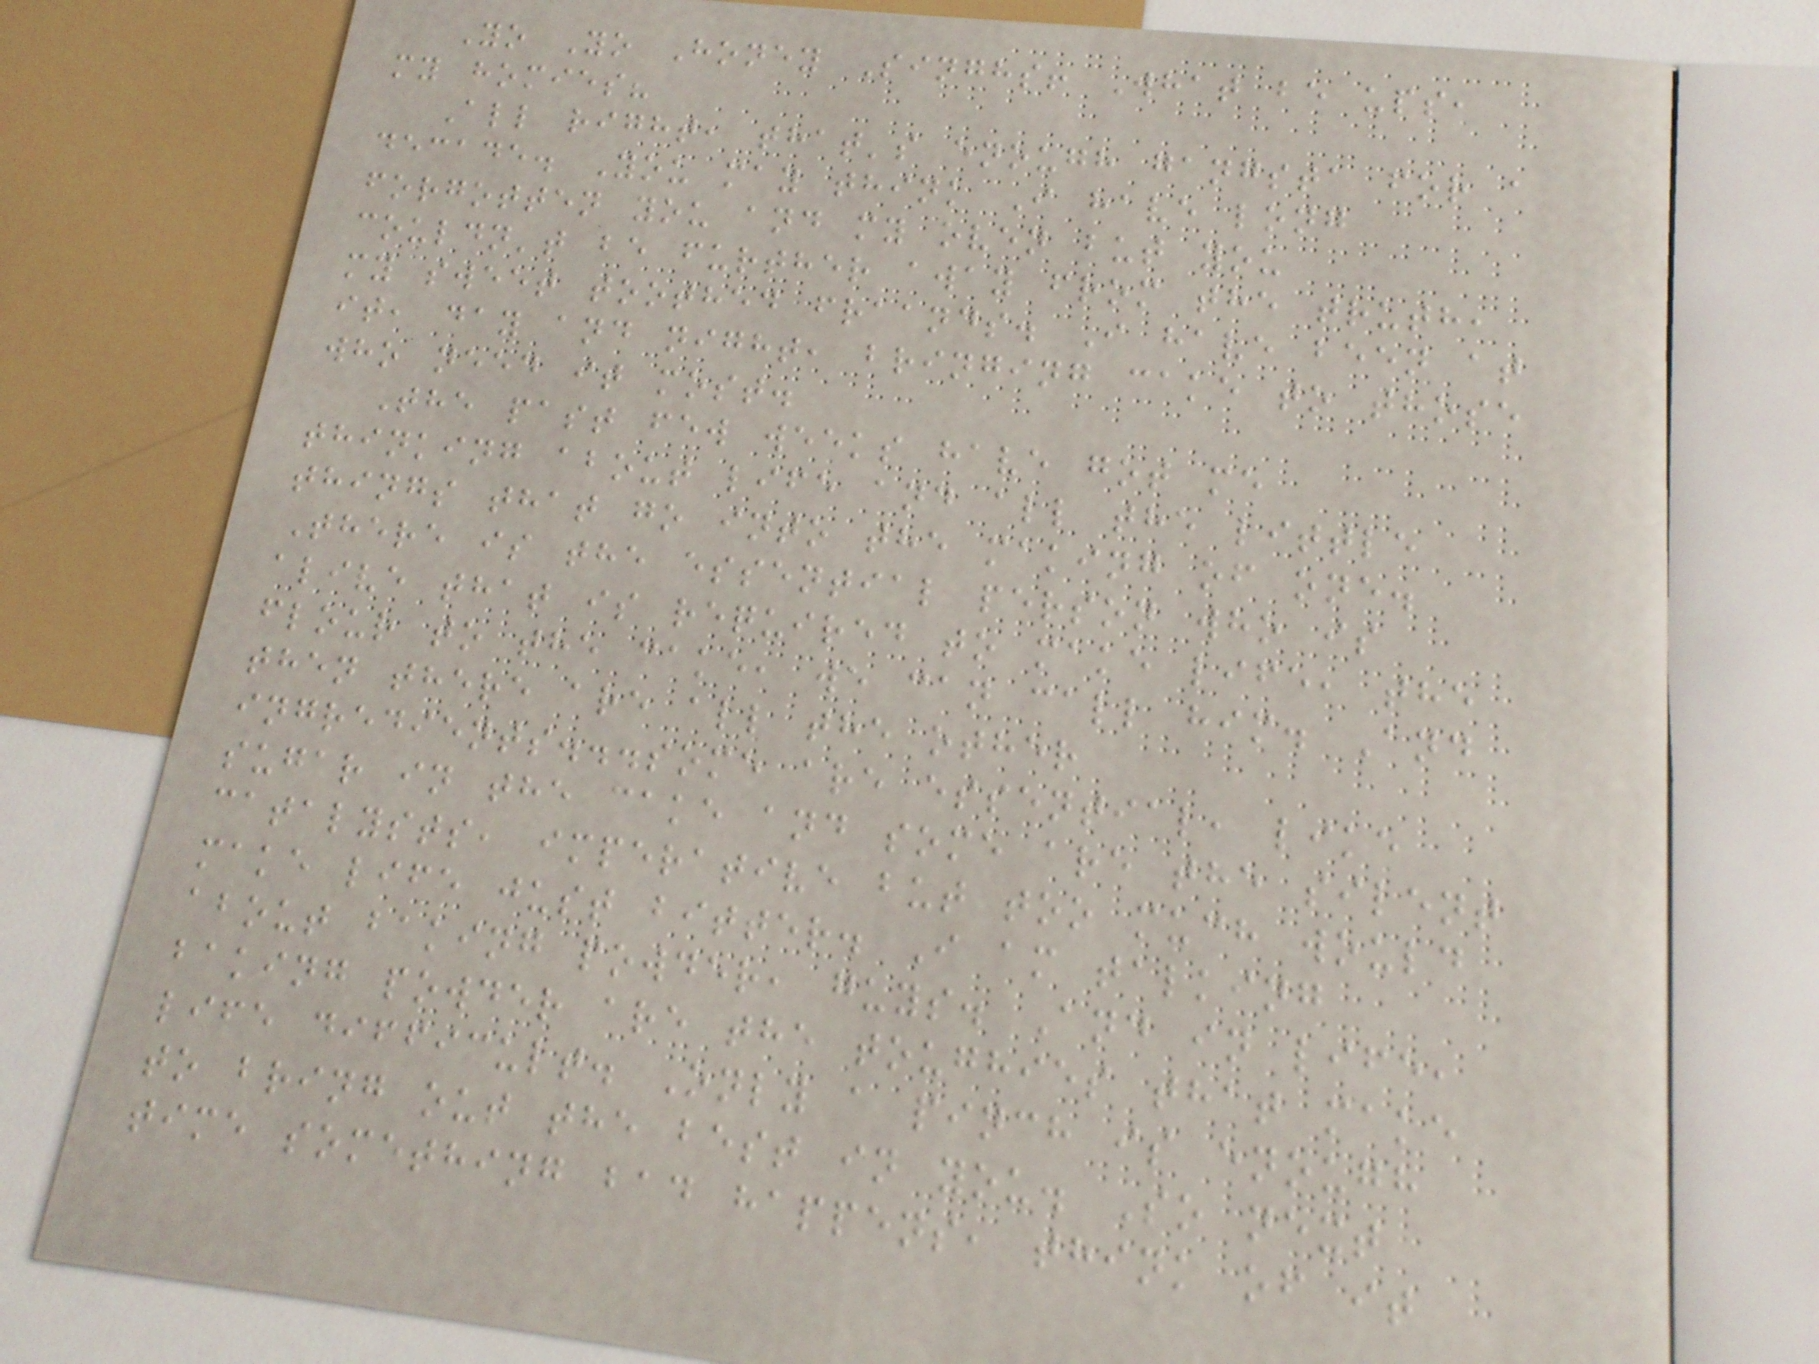Yo Yo Honey Singhs! What be ups,
my homies?
All right, that's enough gangsta for a
decade. You may think I have long
forgotten you and my oven but you
couldn't be further away from the truth,
my sweet toothed fraands. I have been at
it, day and night, bringing cake to those
who need it most.
The past few weeks have got me
thinking about life and all the little
things that go into the making of one.
There is the essential person who is
alive that is required to make life, the
flour to the cake, we can call him. And
then there are all the other
ingredients...some are essential, like
sugar in the cake and some are the silent
catalysts, imperative but too much would
make life just bitter. I am talking
about baking powder, guys. And in life,
baking powder are the toughies that make
life difficult. Only a pinch is enough
to bring out the best in you. So next
time something bad happens, think of it
